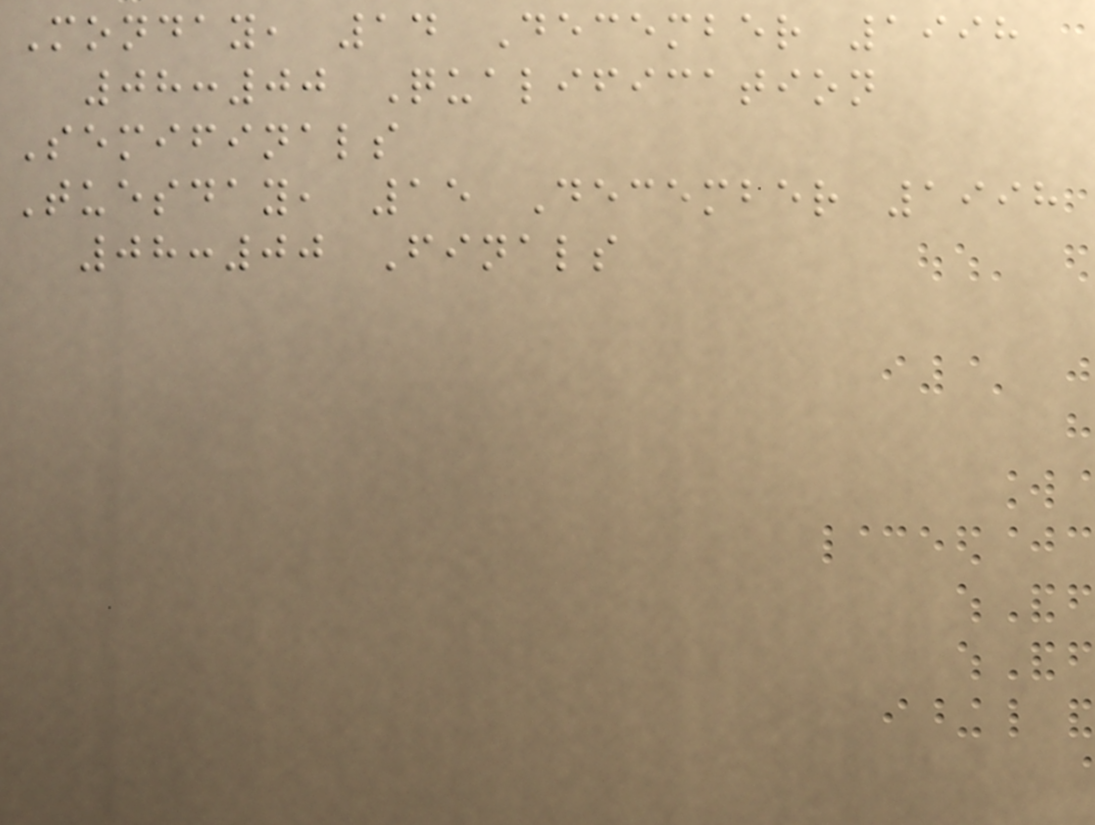Monday, 14 December 1998
08:00 Qualification
Semifinals
Tuesday, 15 December 1998
08:00 Finals
